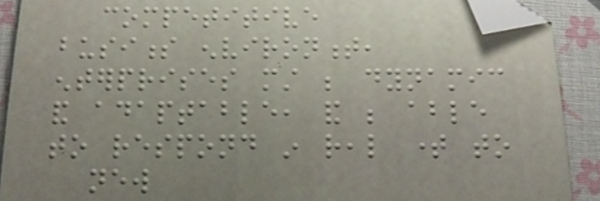competitive
business environment,
enterprises must be dynamic
and adaptable, and be able
to respond in real time to
new
